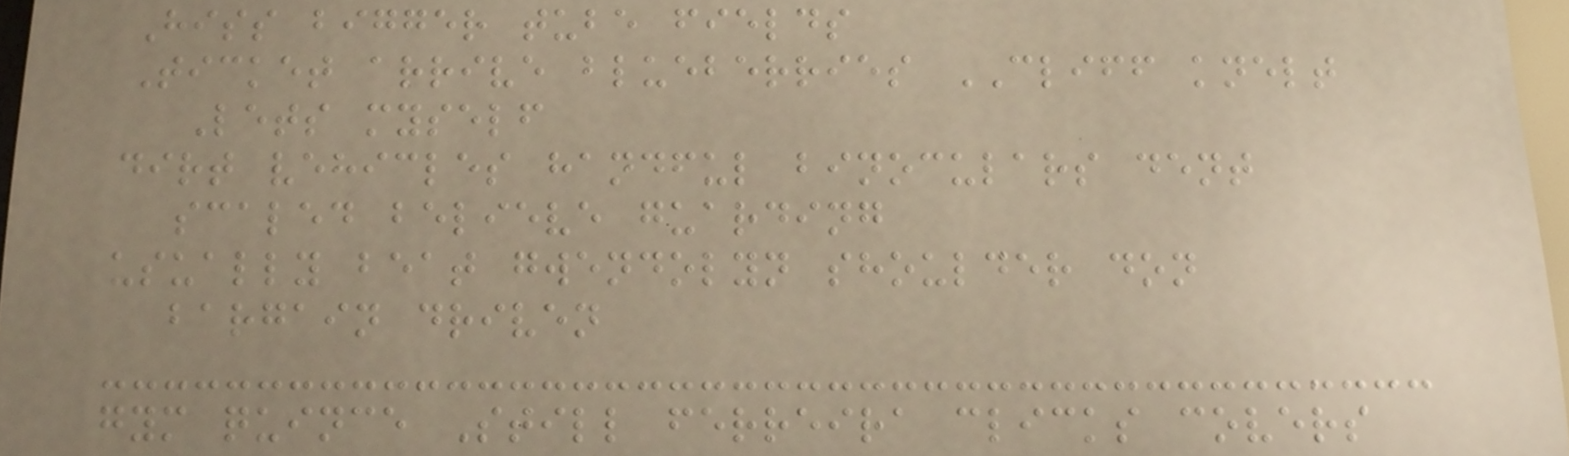Hiss bigger tube fields
Ticket arrive blueberries CLIFF knelt
Lets myself
dirt vehicles handful binoculars dent
scaled believe guarding
usually beat gwendolyn shoulder don
bargain driven
gym quince Still ferreira clicks covers
